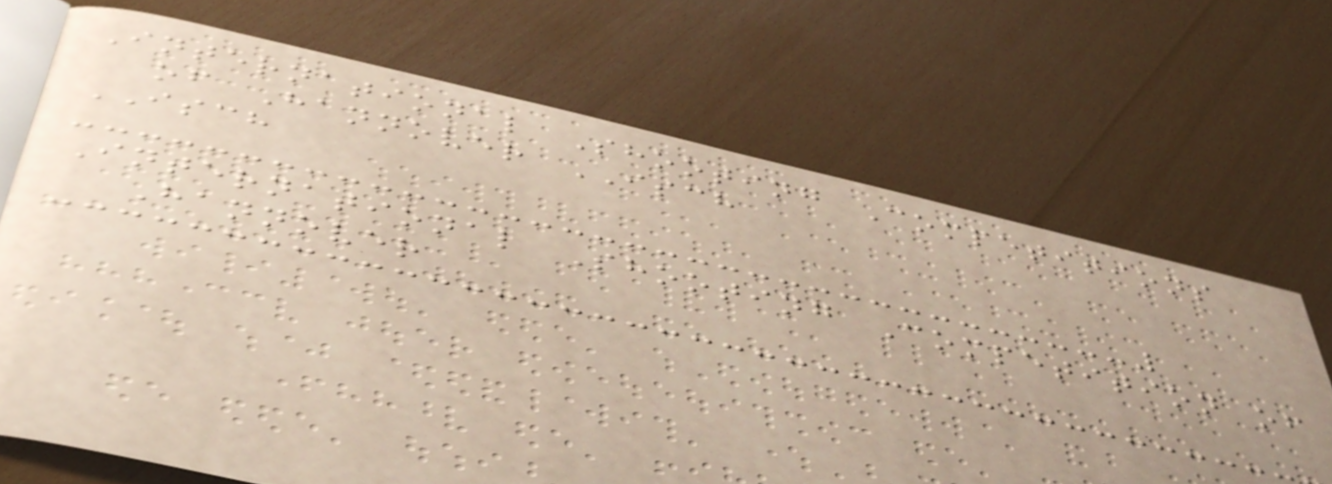International Shooting Competitions
of Hannover ISCH
ISCH
International Shooting Competition of
Hannover
